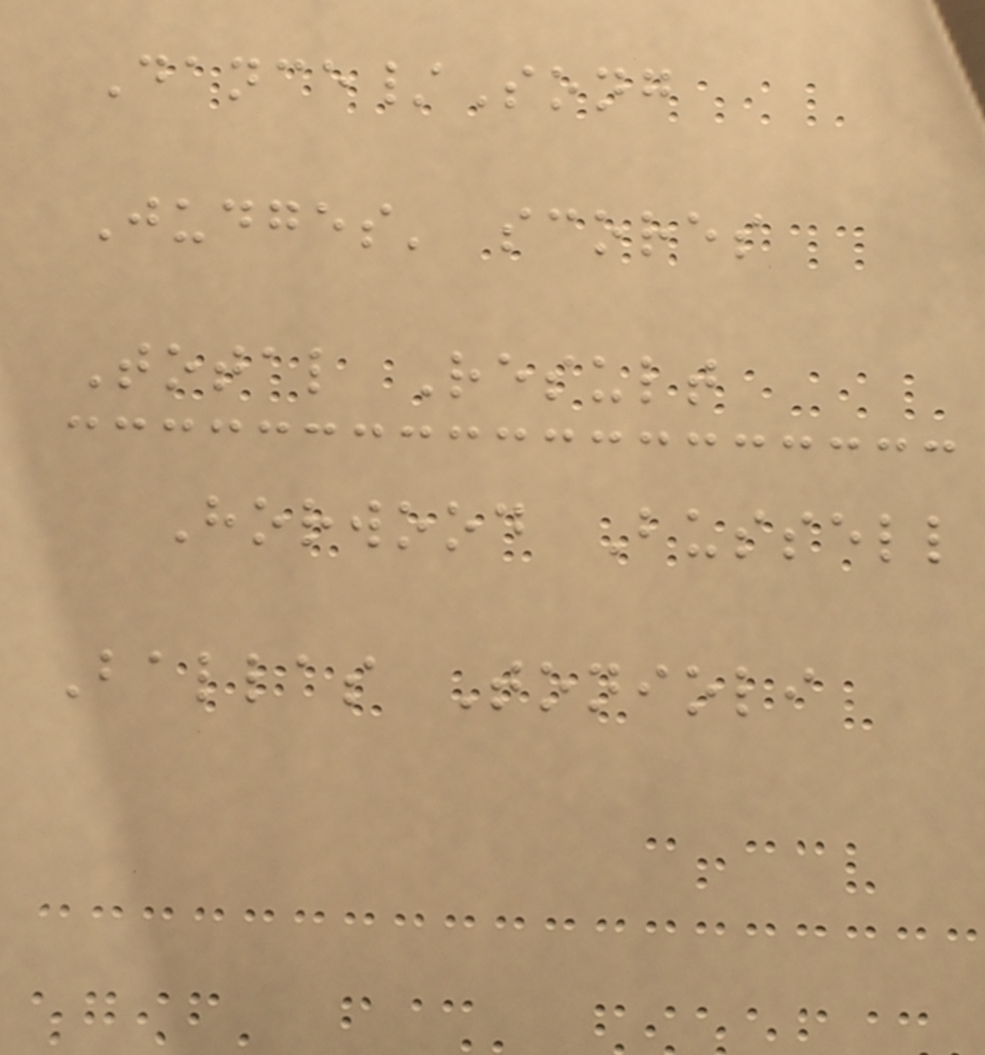Dance/Song
Judges' scores
Total Result
Horwood Bussell
Ballas Tonioli
